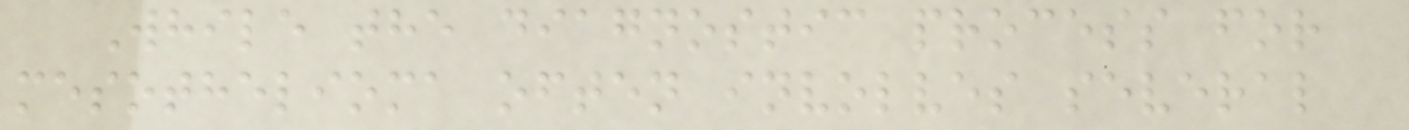While the diagnostic process for
mesothelioma often involves several
